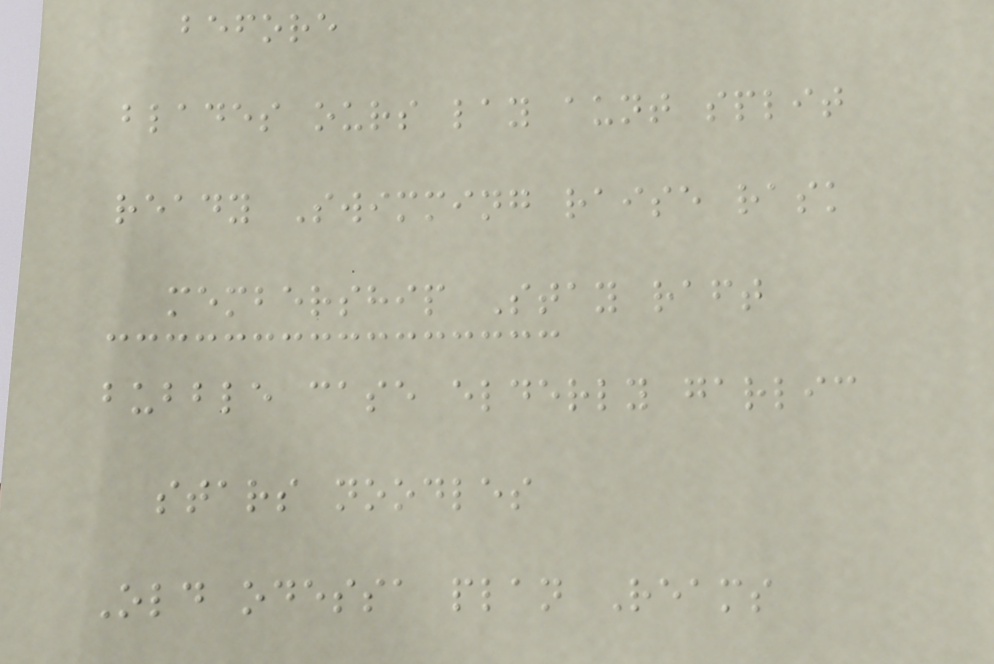before
blades ours lay aunt split
ready Swimming raise rask
membership Stay raft
bubble case elderly garlic
stars noodles
Old odessa plan Reams
